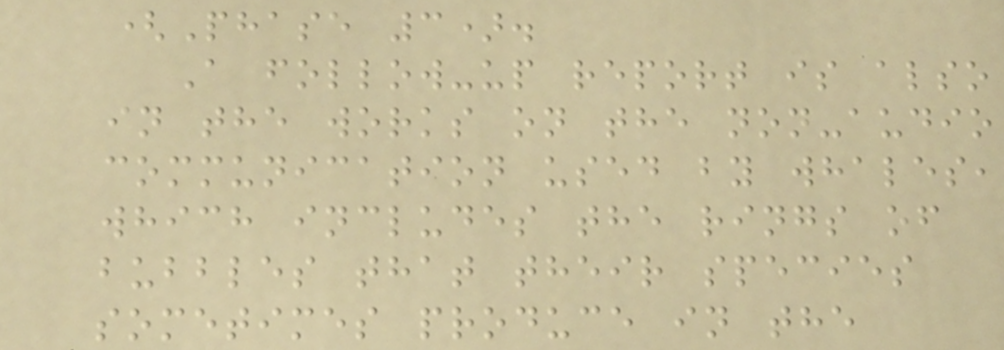(Phase 3).
A follow-up report is also
in the works on the non-audio
communication used by whales,
which includes the rings of
bubbles that their species
sometimes produce in the
